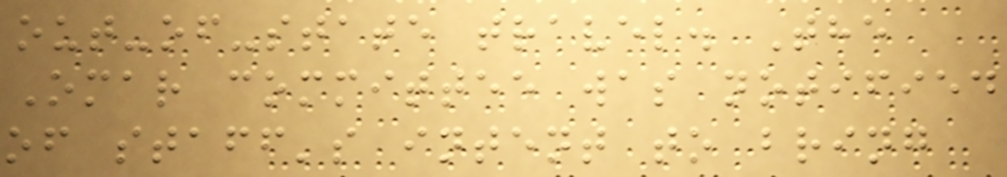out-of-state travel. The
Omar committee was notified
of staff's intent to bring
